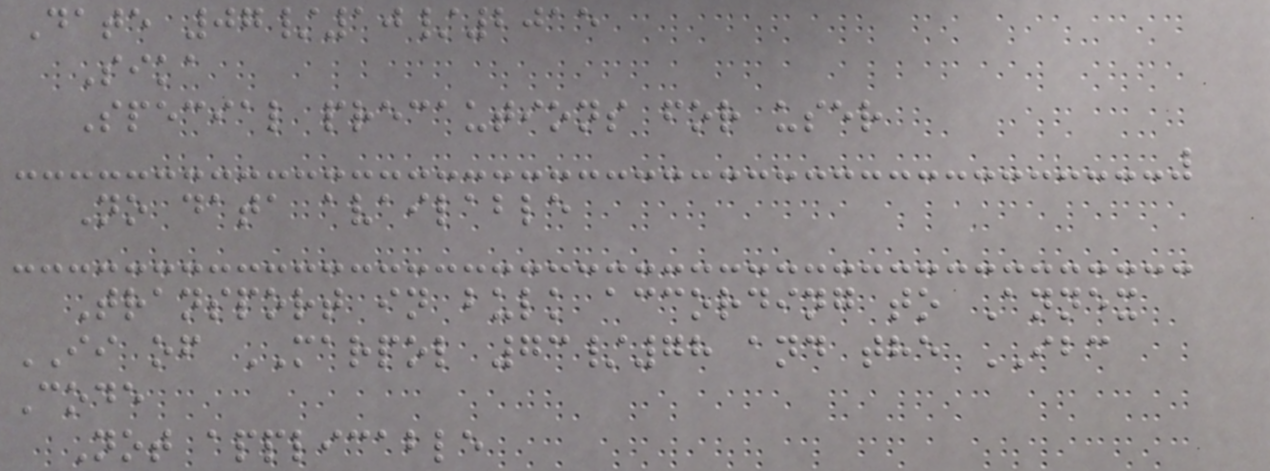Date 07/10/2015
Sika
Special precautions for user
No data available
Transport in bulk according to Annex
II of MARPOL 73/78 and the IBC
Code
Not applicable
